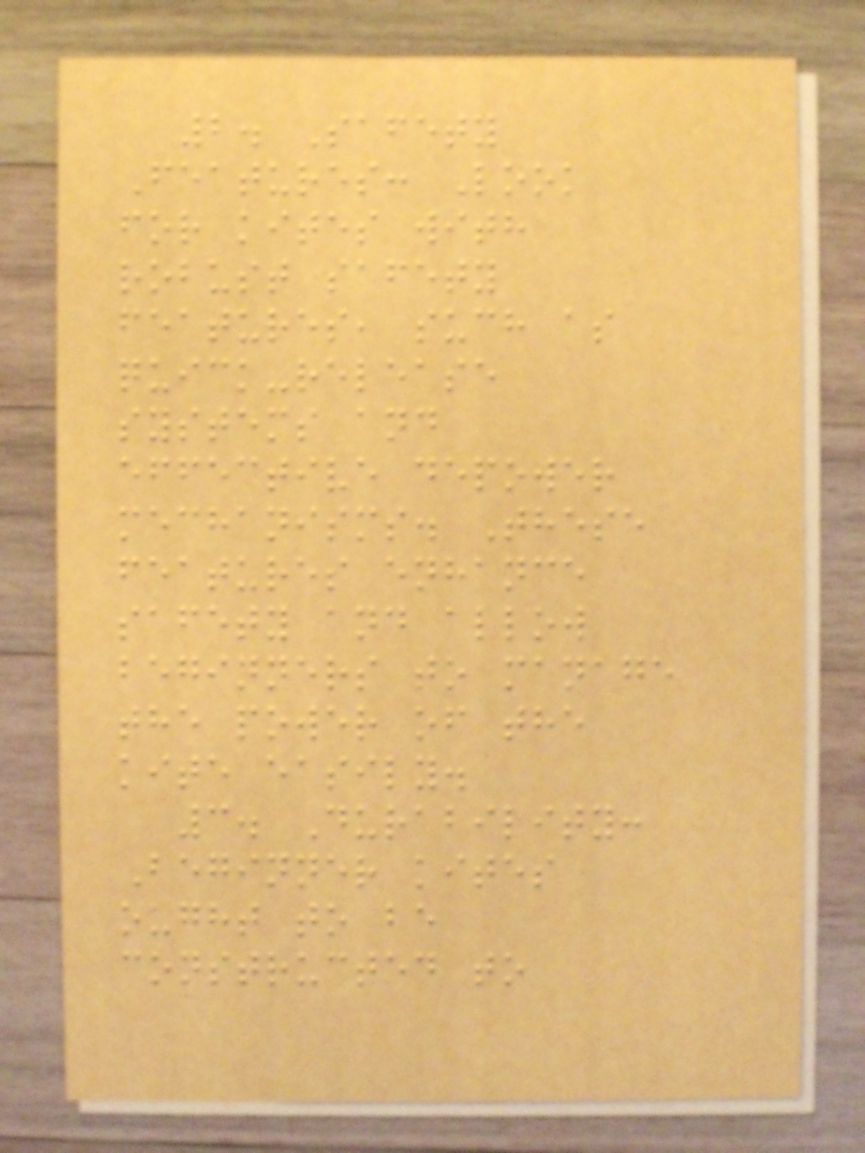2. Safety
Features: Look
for kites with
robust safety
features, such as
quick-release
systems and
effective depower
mechanisms. These
features enhance
safety and allow
beginners to manage
the power of the
kite easily.
3. Durability:
Beginner kites
ought to be
constructed to
